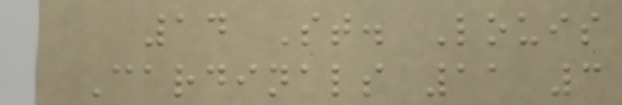14 St. Louis
Cardinals 11 3
